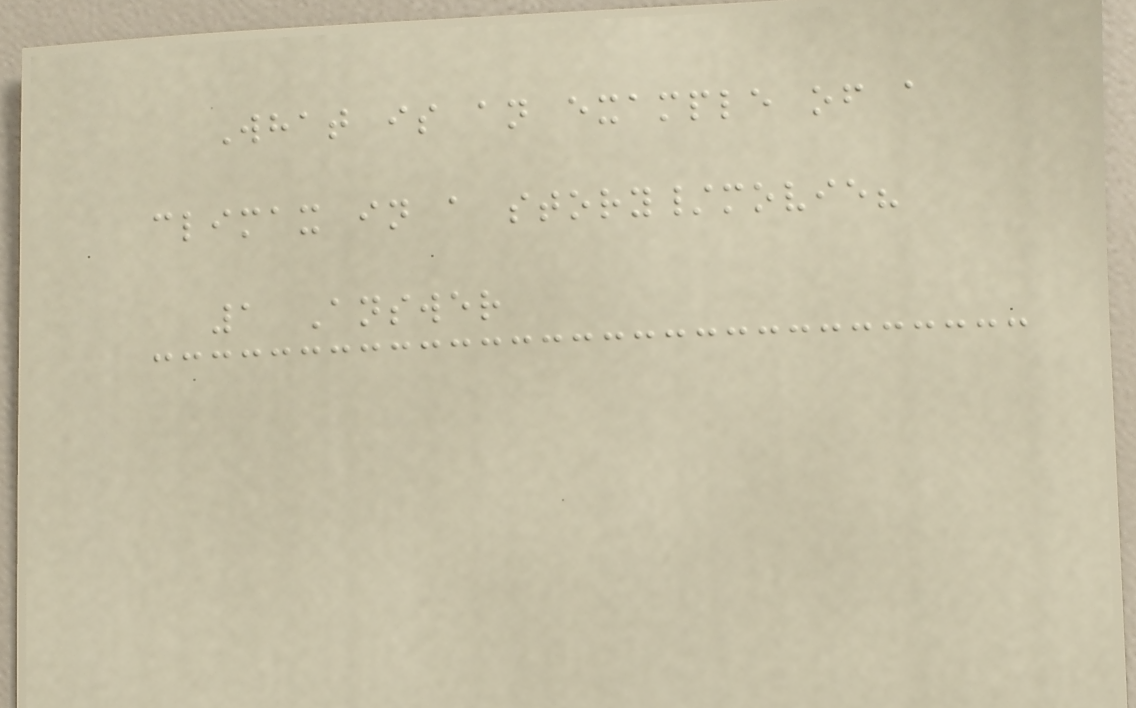What is an example of a
climax in a story/movie?
1 Answer
